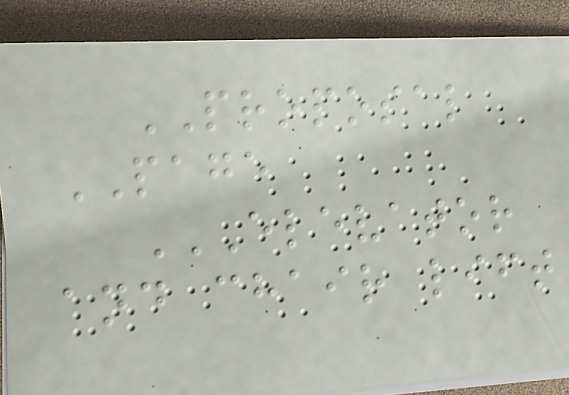PROPOSAL
PAGE
ELEVATOR
AND CHAIR LIFT
